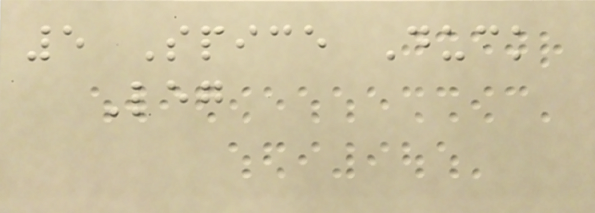5 Spice Duck
Leg
